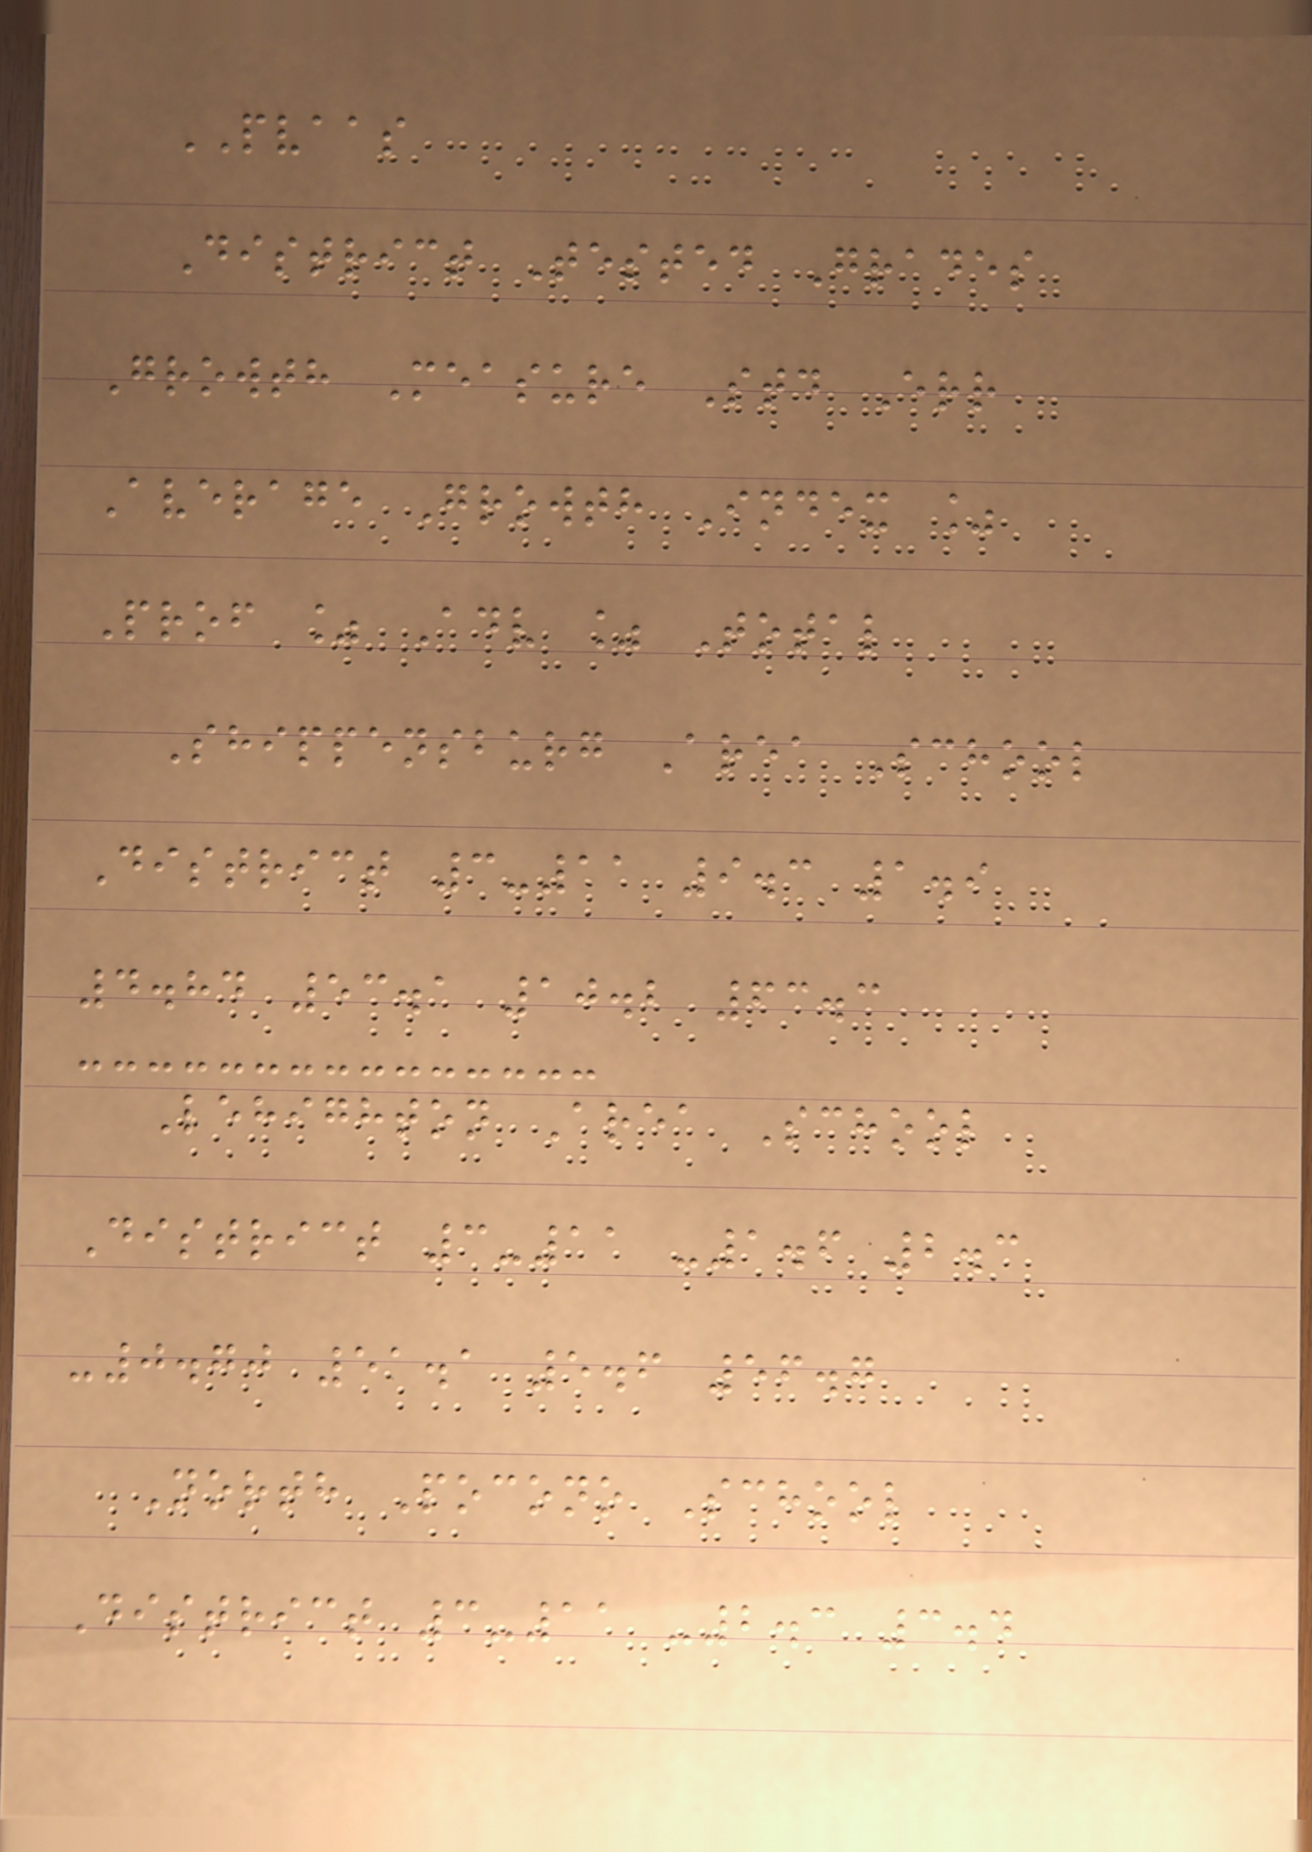PVAAS
District Tested Grades
Growth Measure Std Err
Average Growth Index %
Prof % Adv % Total
Shippensburg Area School
District 3-11 9.3 1.9
4.84 53.1 10.2 63.3
Lehighton Area School
District 3-11 -1.6 2.3
-0.70 51.1 5.6 56.7
North Pocono School
District 3-11 -2.3 3.4
